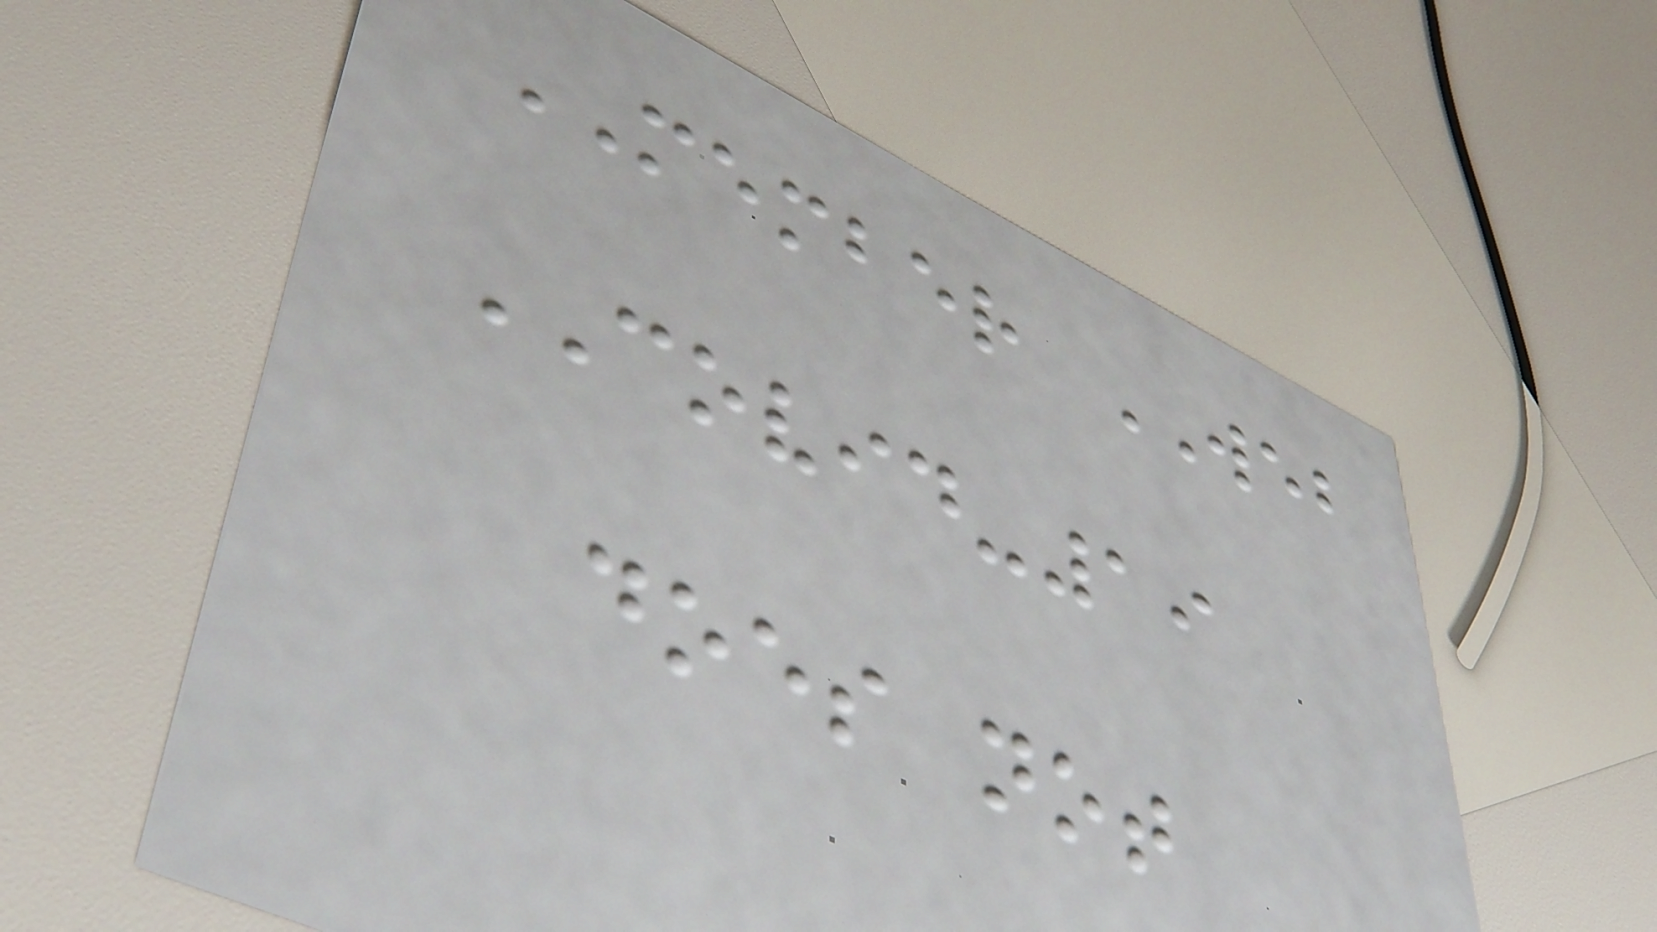MEMBER WEB
COVID-19
does not
